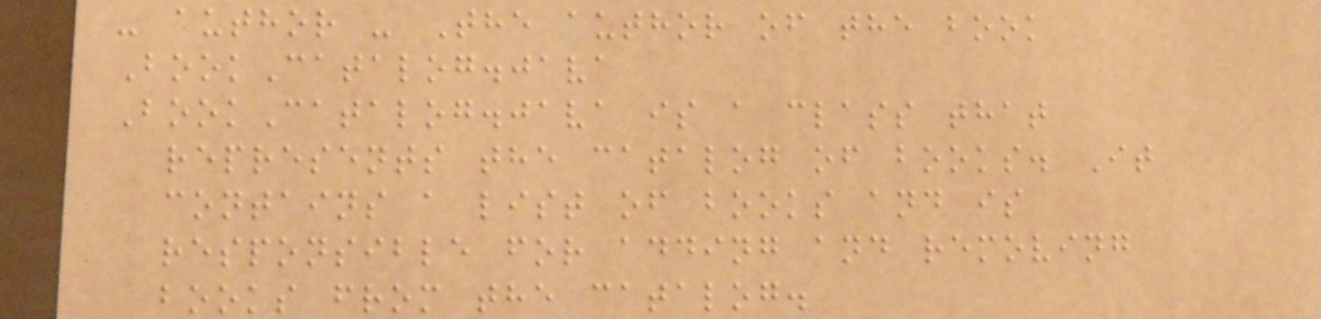- author - The author of the book
BookCatalog.java
BookCatalog.java is a class that
represents the catalog of books. It
contains a list of books and is
responsible for adding and removing
books from the catalog.
